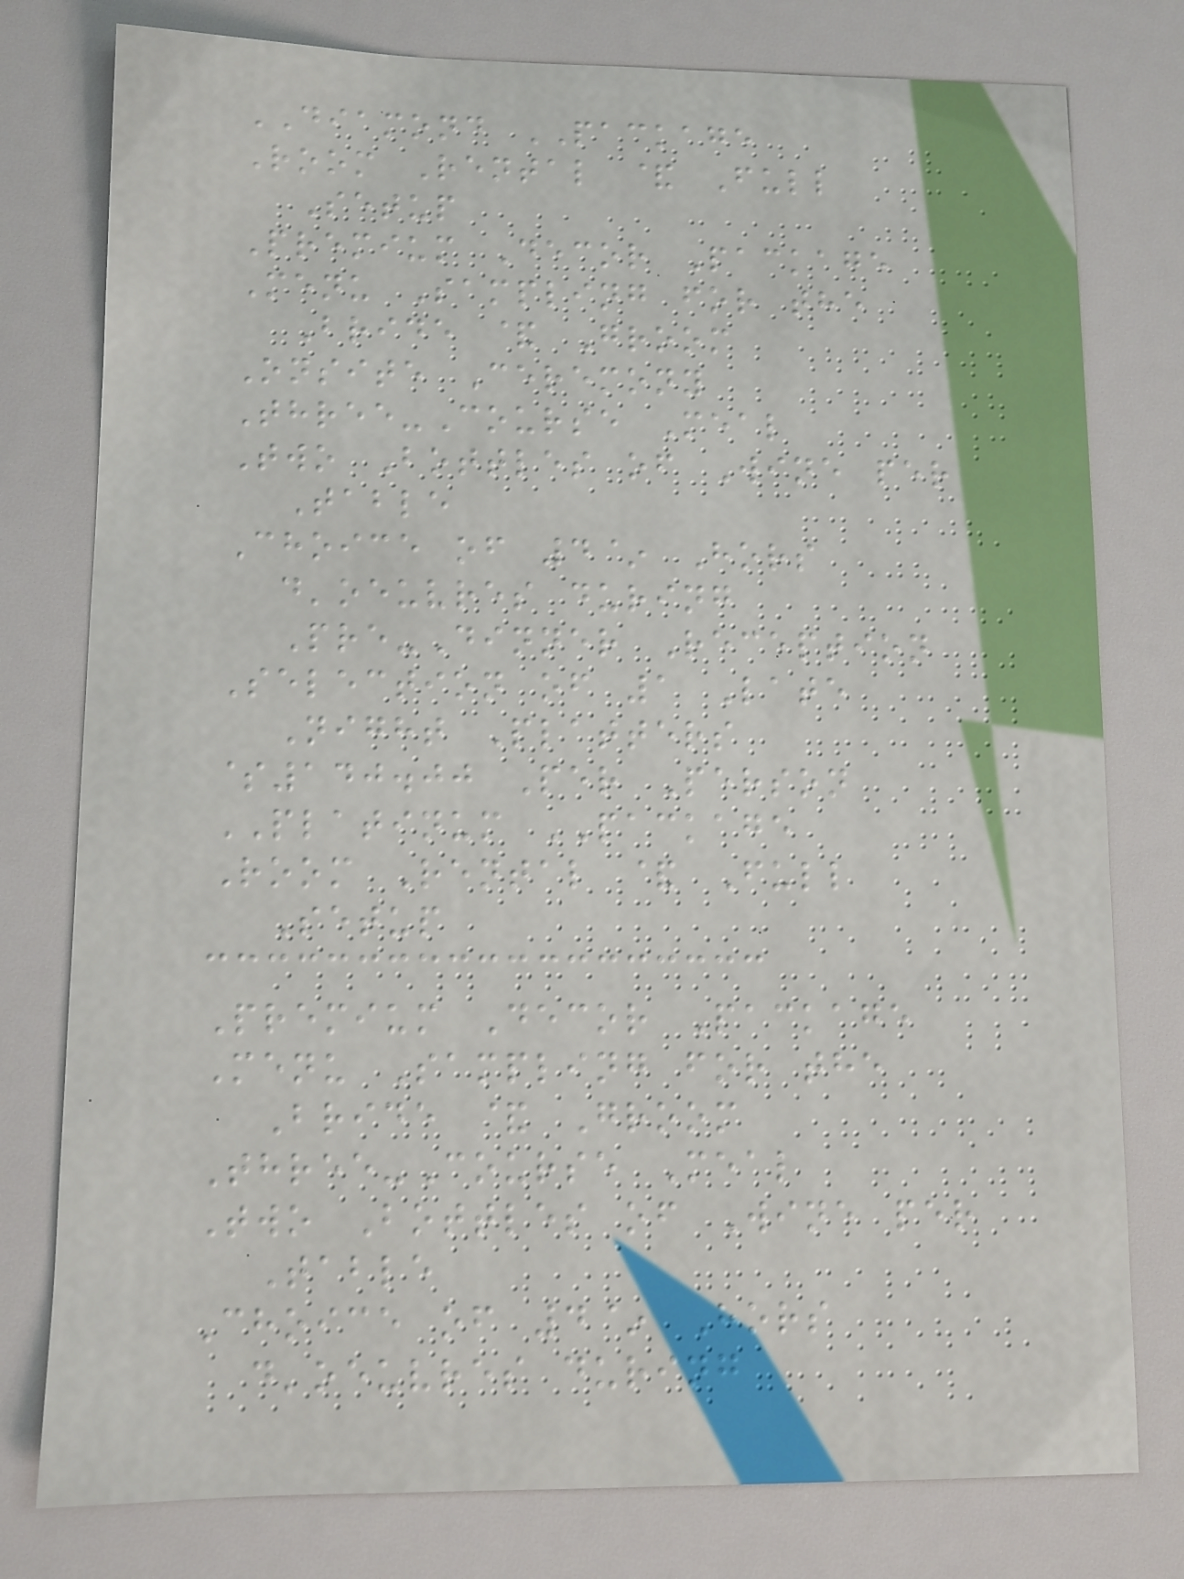DIAMOND PACKAGE
Room Rental & Full
Setup
Premium Decor Package
Menu Sampling for the
Bride & Groom
Onsite Ceremony
Three-Course Meal
Two Bottles of Wine per
Table
Choice of 4~ Hors
d'oeuvres during
Pre-Dinner Reception
Selection of 1 Late
Night Platters
$140.00 Per Person
PLATINUM PACKAGE
Room Rental & Full
Setup
Premium Decor Package
Menu Sampling for the
Bride & Groom
Three-Course Meal
Two Bottles of Wine per
Table
Choice of 4~ Hors
d'oeuvres during
